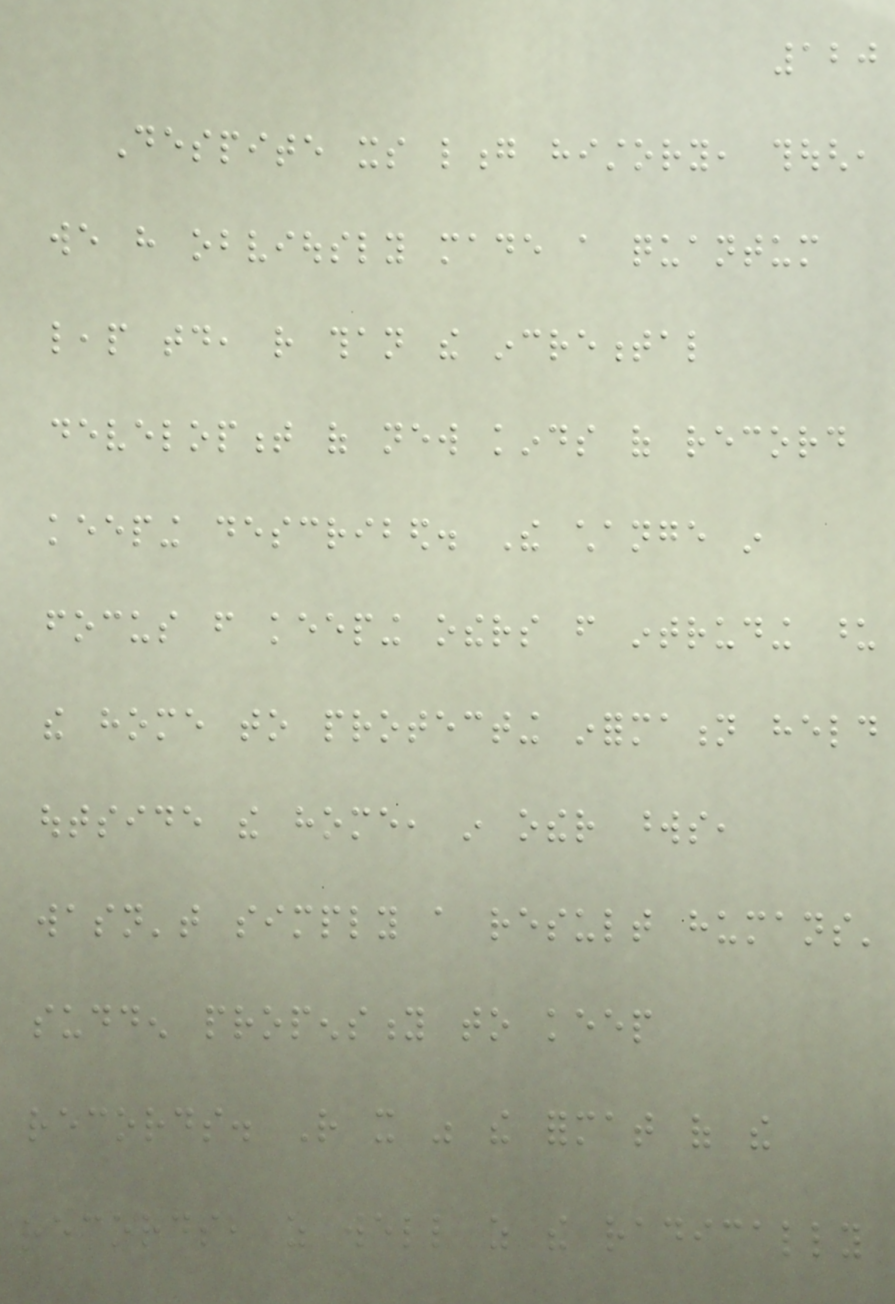120
Despite its long history, though,
we have obviously made a quantum
leap today, rather than the incremental
development of new kinds of record
keeping described. The change in
focus from keeping others from intruding upon
the home to protecting information held
outside the home, in other words,
wasn't simply a result humans'
sudden propensity to keep
records. Rather it was the format of the
records, as well as the radically
